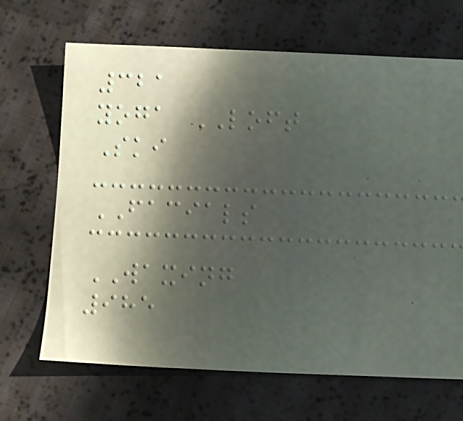321
yoga LOFT
Ski
FACIALS
WAXING
985
